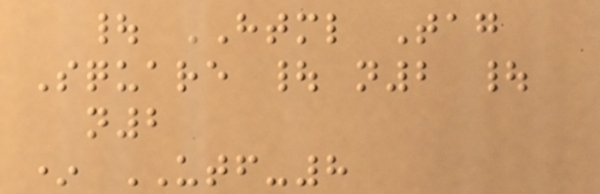| HTML Tag
Square | n2 |
n2
* UTF-8
